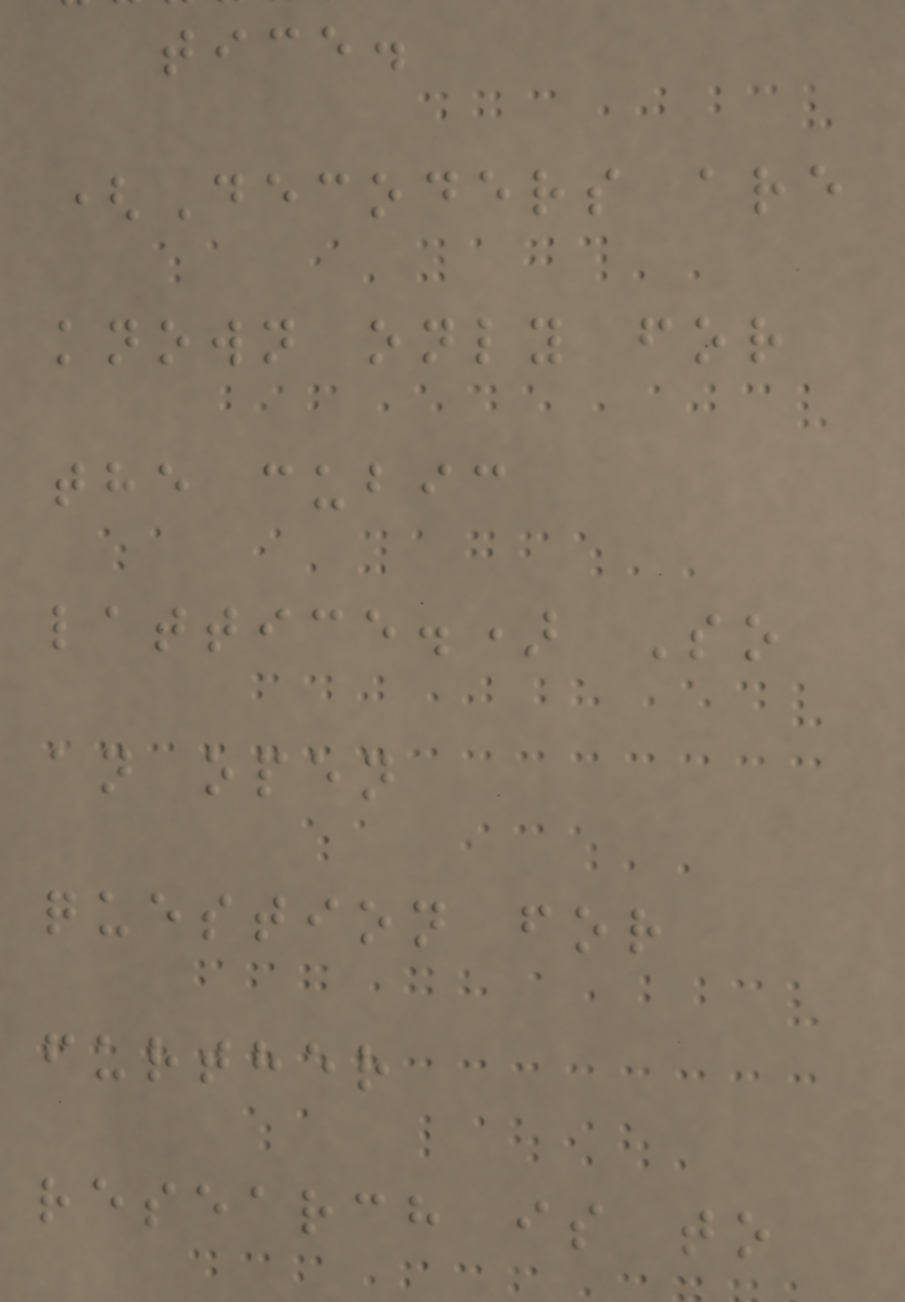tice.
(Decoders are
known only for
the cubic
lattice.) So
an open
question for
further
research is to
